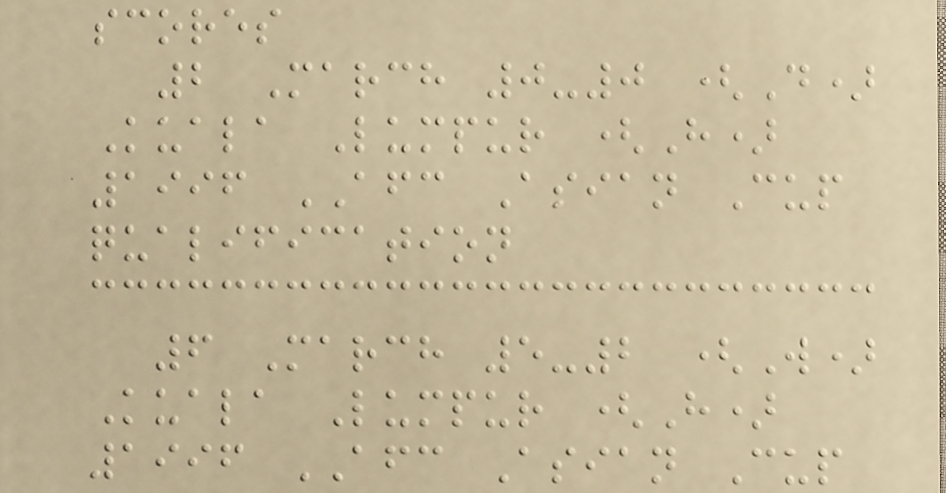scores
2 March 0-0 (D)
Kuala Lumpur (H)
1996 AFC Asian Cup
qualification
6 March 5-2 (W)
Kuala Lumpur (H)
1996 AFC Asian Cup
